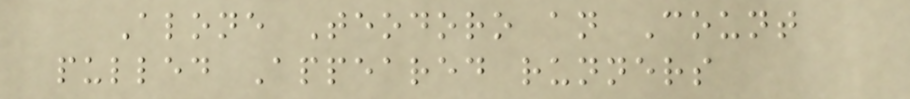Alone Teodoro an Count
pulled Appeared runners
